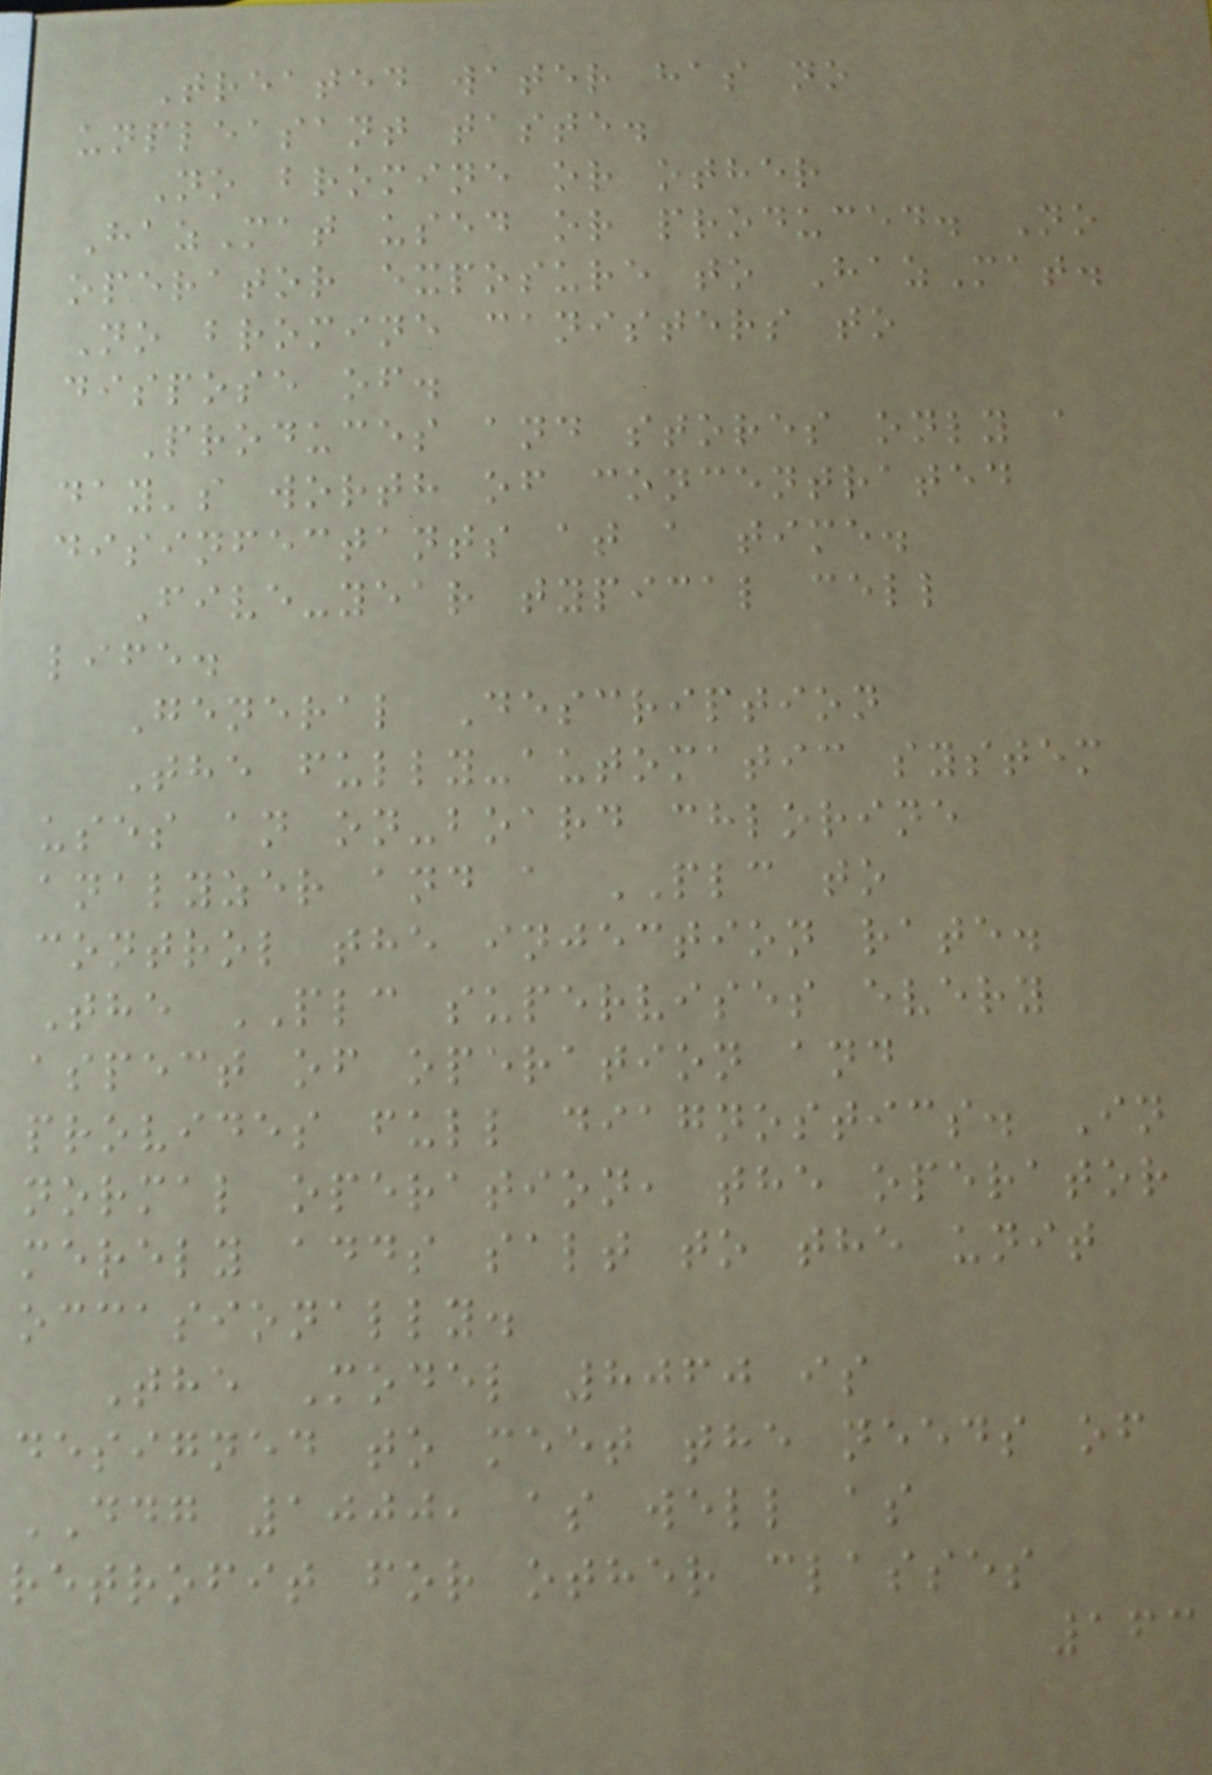Treated water has no
unpleasant taste.
No bromine or other
HazMat used or produced. No
operator exposure to HazMat.
No bromine canisters to
dispose of.
Produces and stores only a
day's worth of concentrated
disinfectants at a time.
Five-year typical cell
life.
General Description
The fully-automatic system
uses an on-board chlorine
analyzer and a PLC to
control the injection rate.
The PLC supervises every
aspect of operation and
provides full diagnostics. In
normal operation, the operator
merely adds salt to the unit
occasionally.
The Model 8060 is
designed to meet the needs of
DDG 1000, as well as
retrofit for other classes
163
